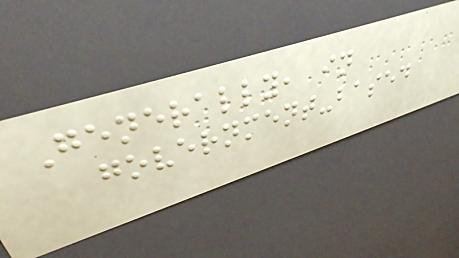Generally, in
government-based
